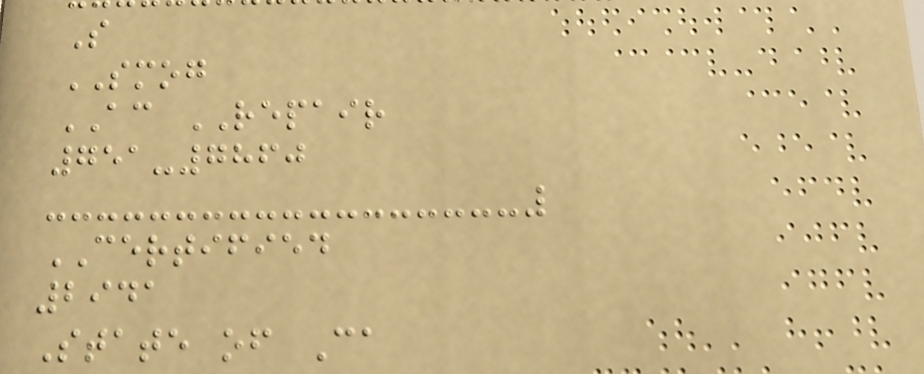S
SMOG
AC REPAIR
751-7860
CERTIFIED
2941
State of Ca
